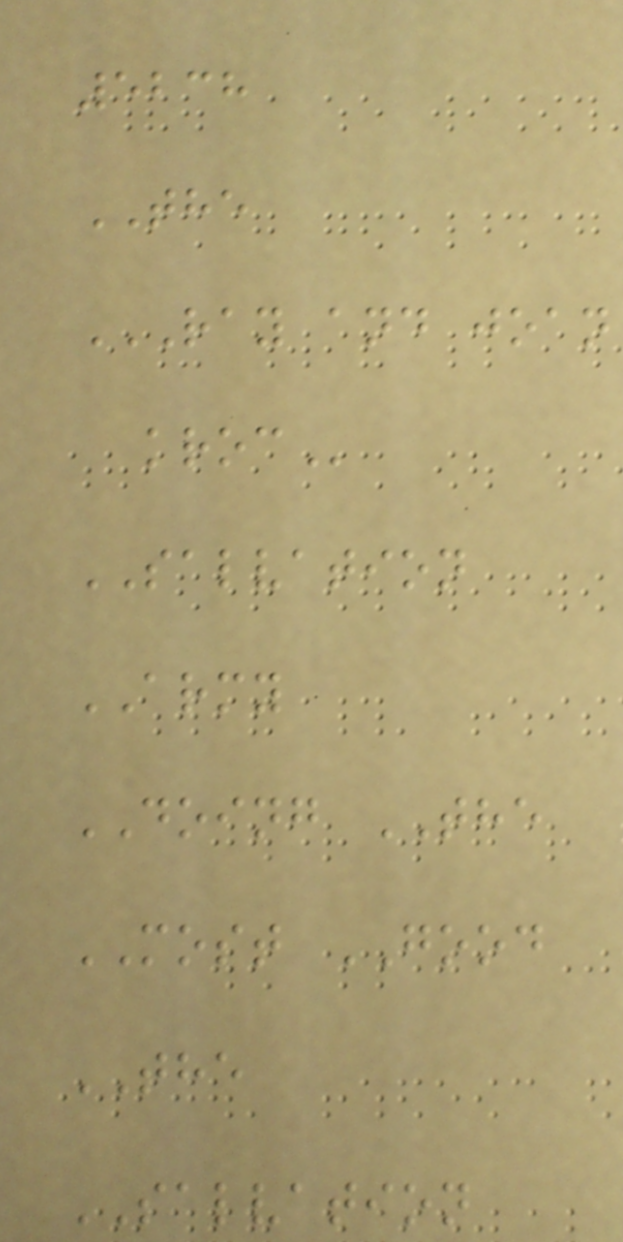5238
THE
RAY AND JOAN
KROC
SALVATION
ARMY
DOING THE
MOST GOOD
THE
SALVATION
